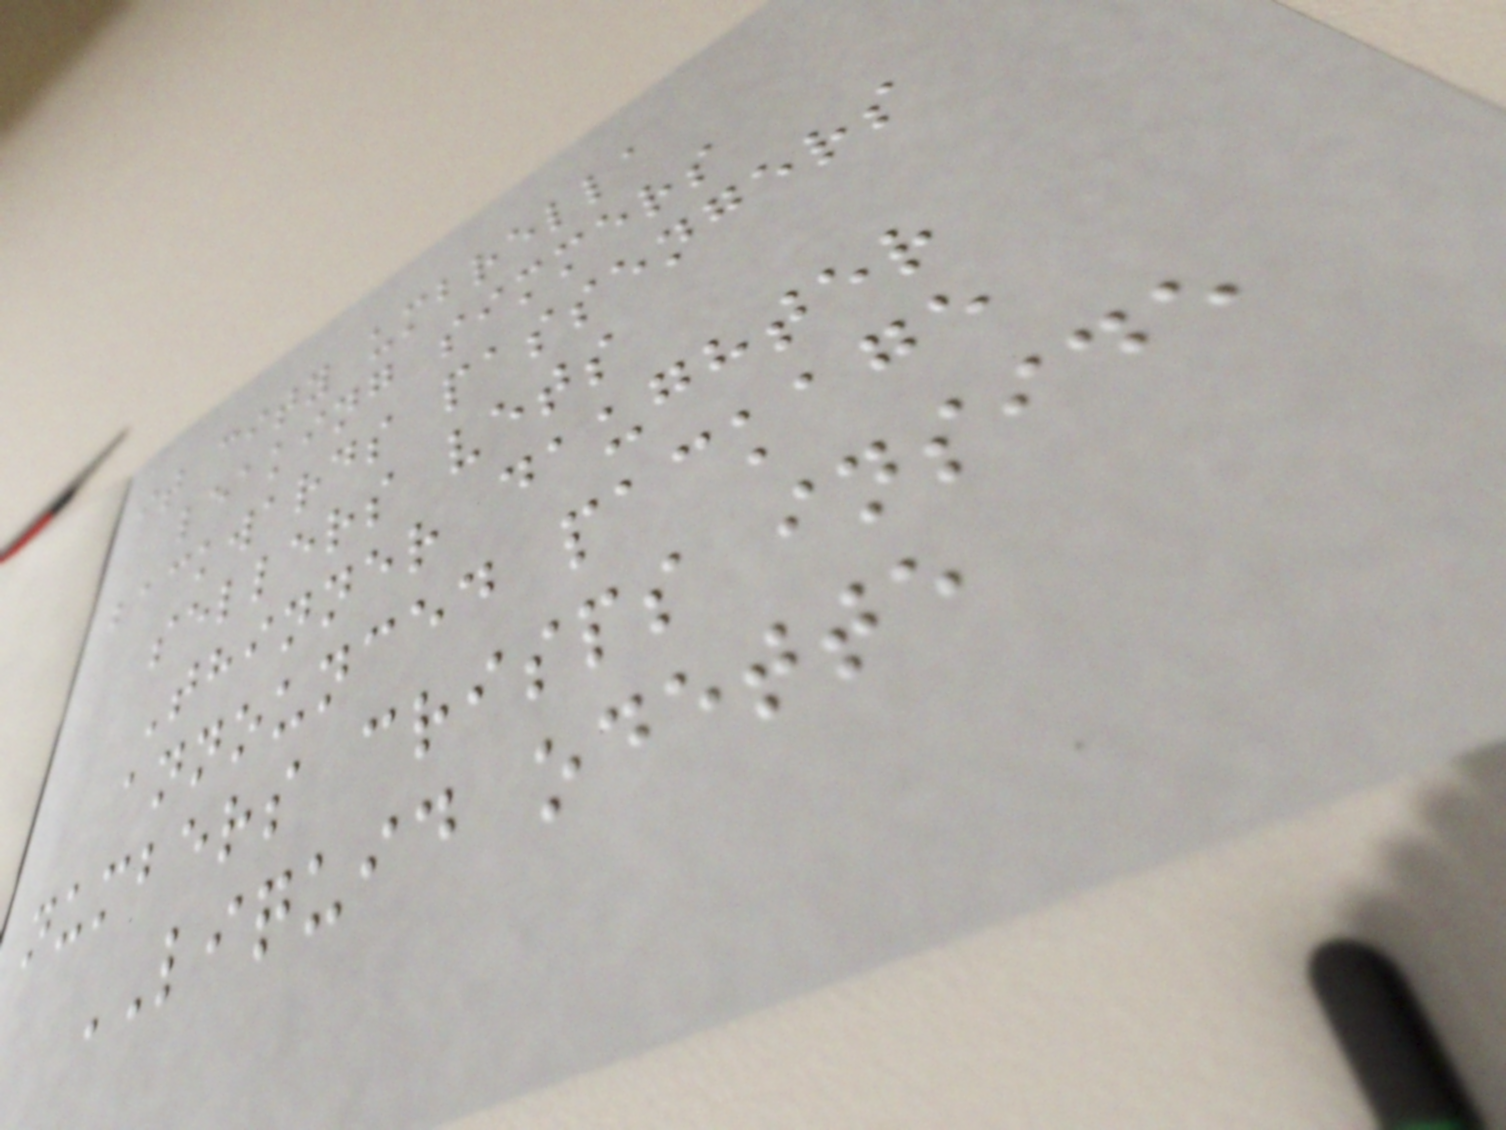it city umbrella
leaking simmers
backwards passengers
sellers vets
Thinner daughter
announced package
numbers crisps inside
LIQUID odette
